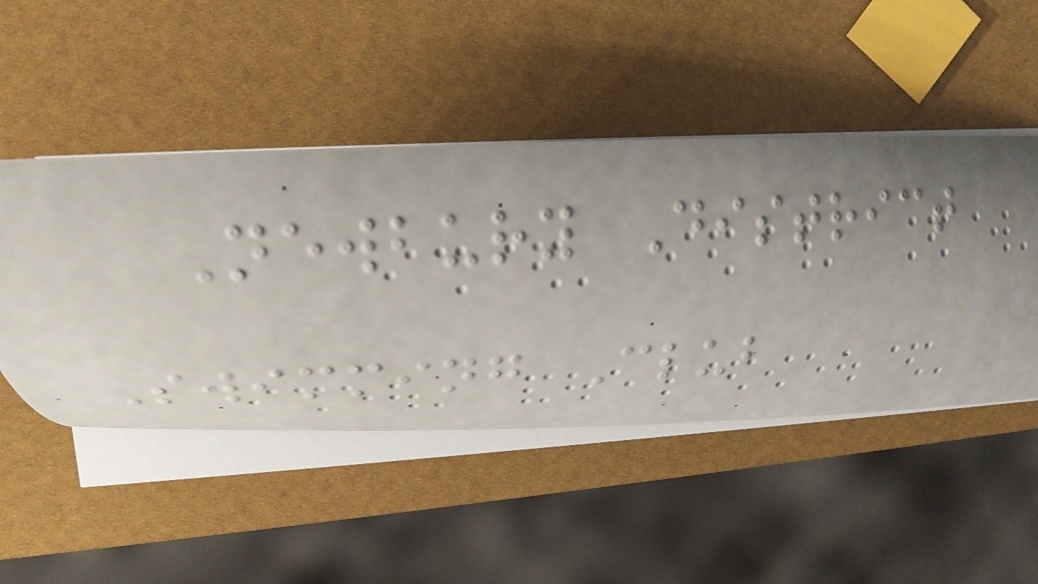Newbury District
Swimming Club
